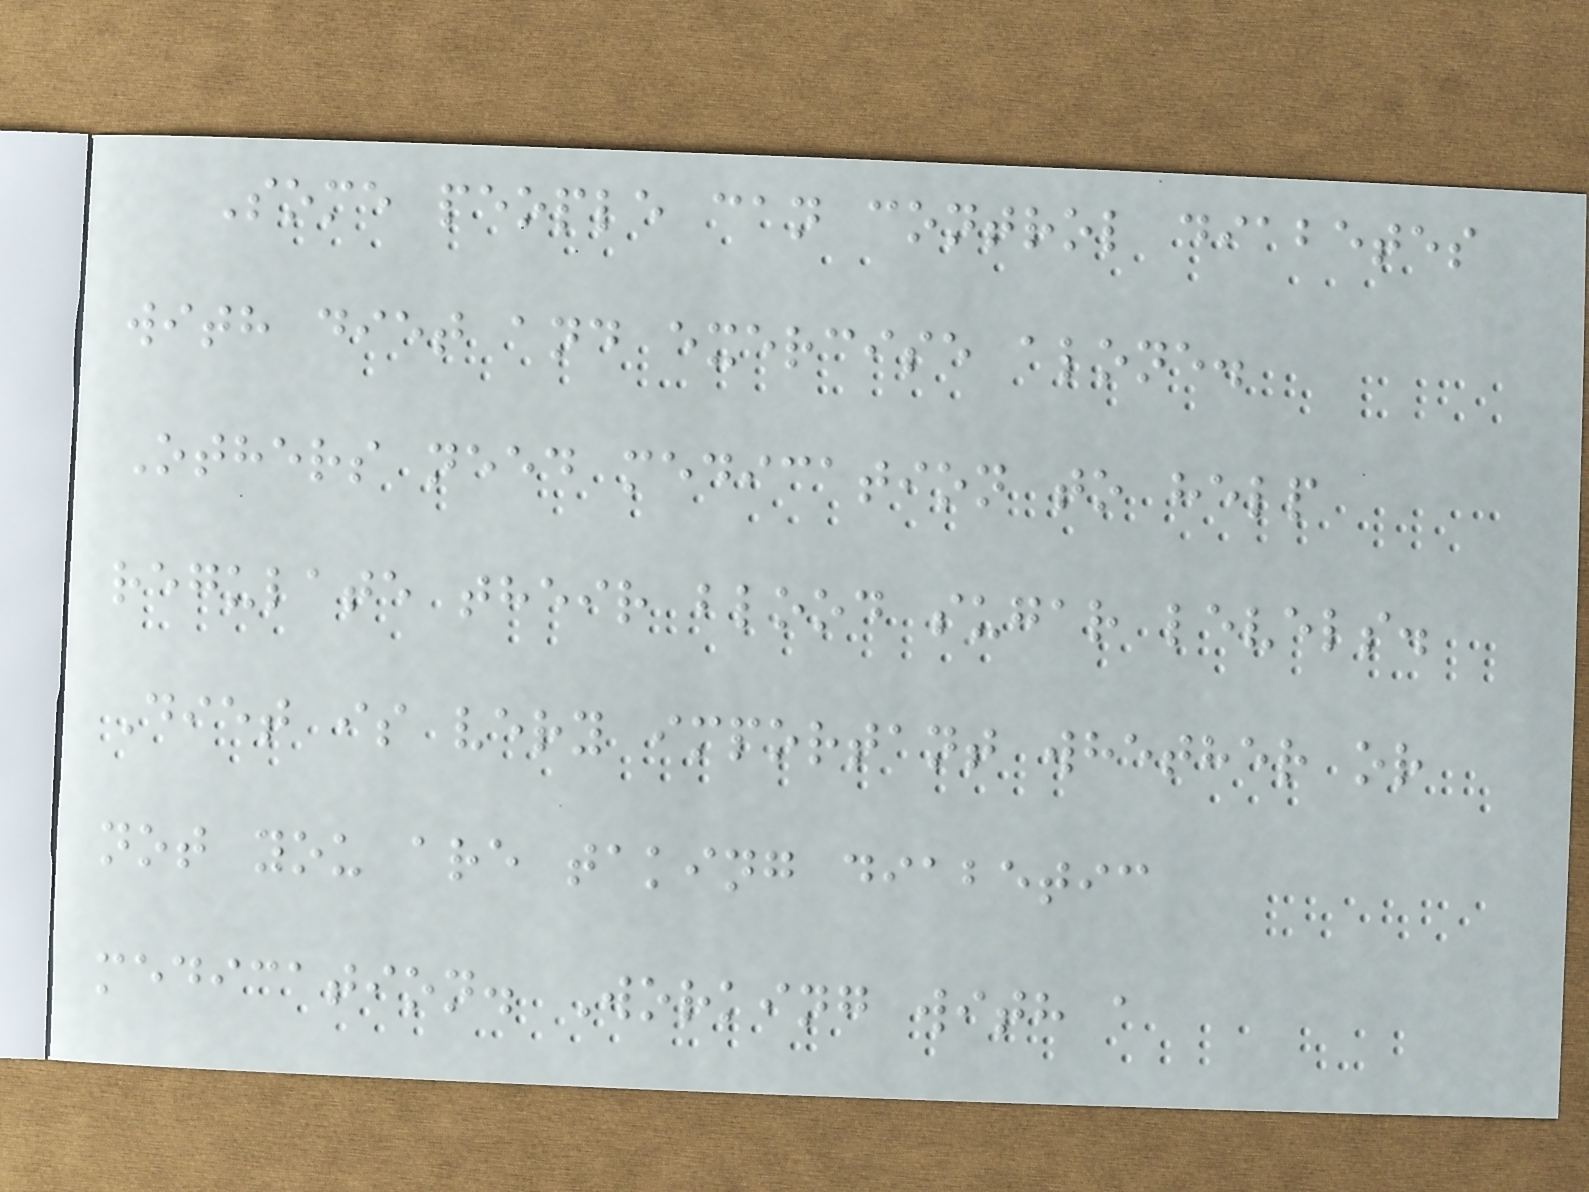Some people can control diabetes
with diet and exercise alone.
Others need medication to help
regulate their blood sugar levels.
Diet is very important whether or
not you are taking diabetic
medication. Working with a
